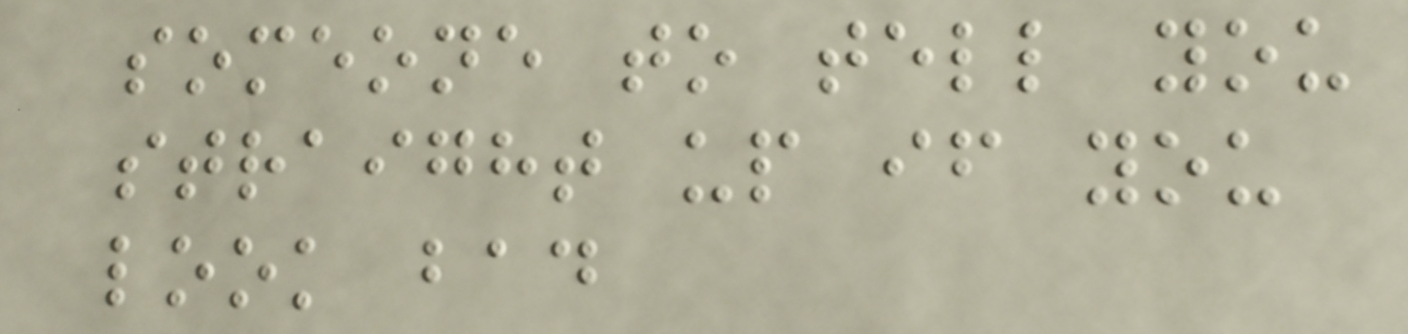someone to tell you
straight up if you
look bad
